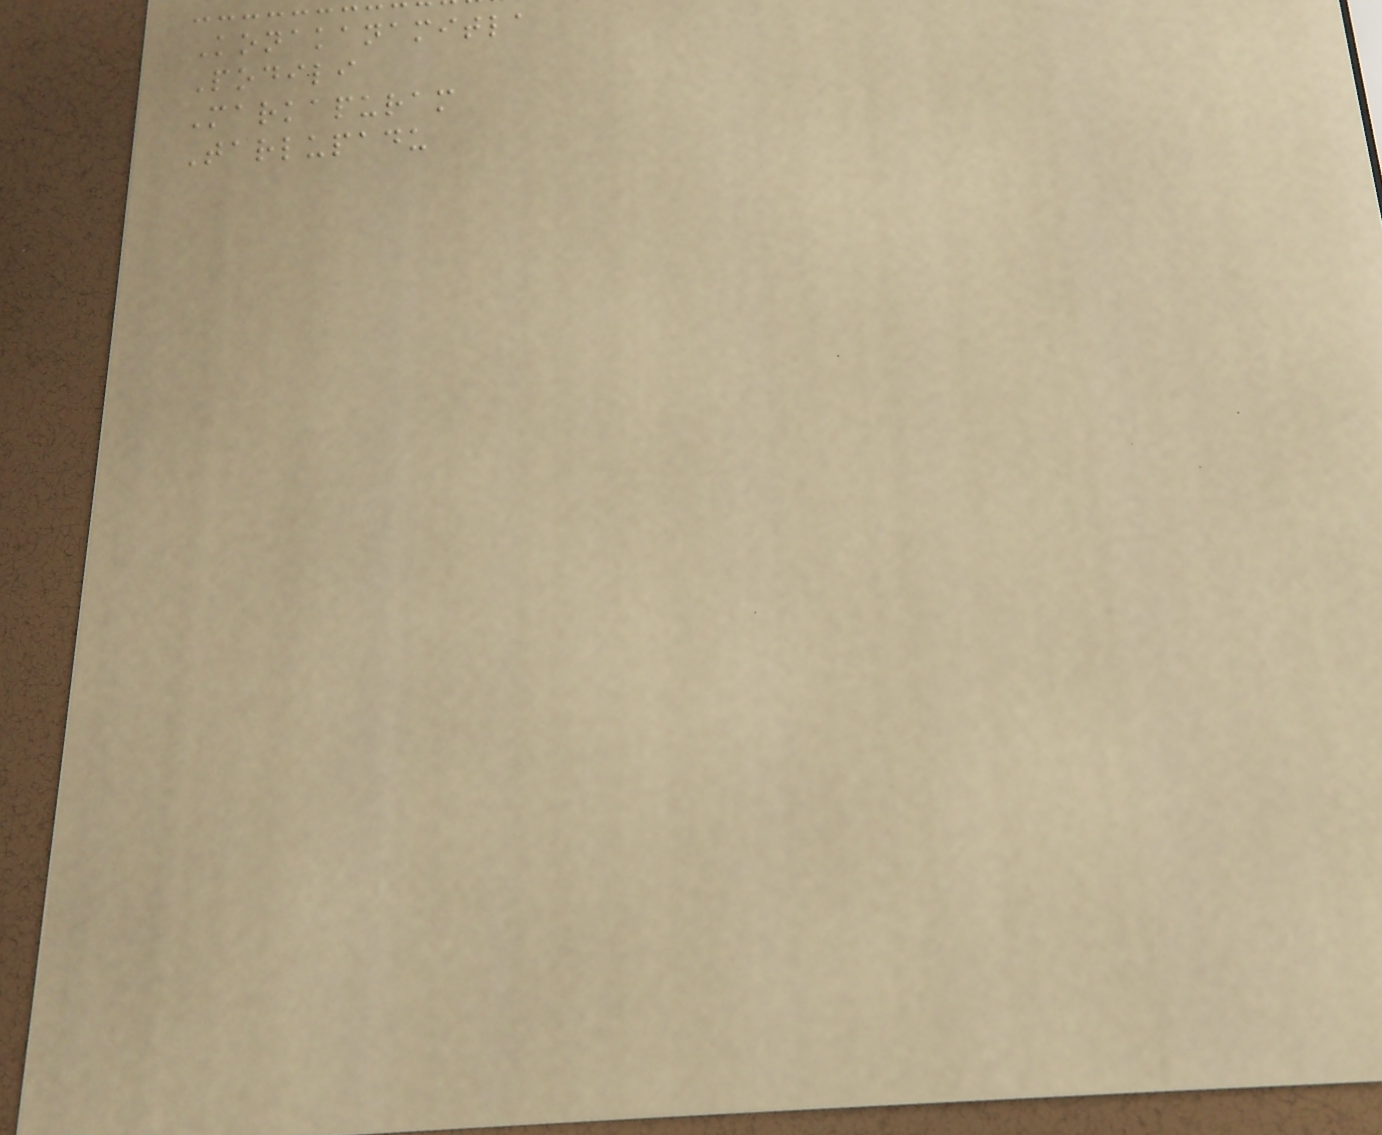Konakanamitla
Podili
Markapuram
Tarlupadu
